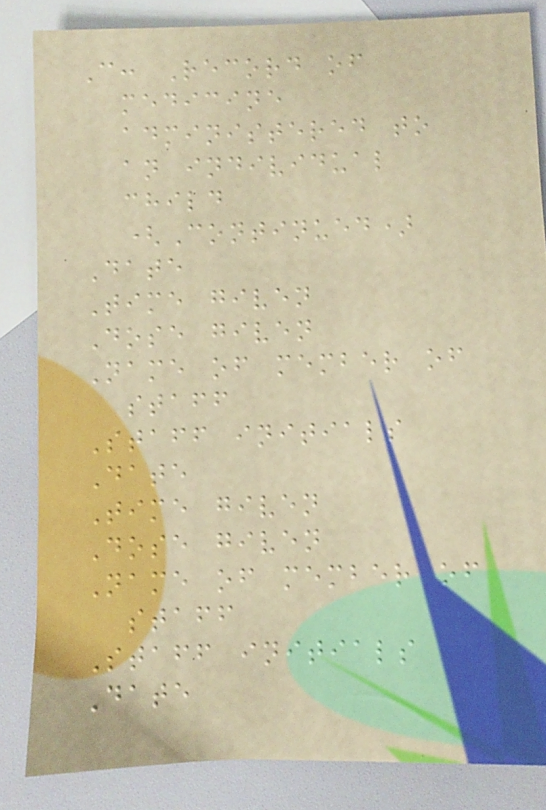C: Record of
medicine
administered to
an individual
child
(Continued)
Date
Time given
Dose given
Name of member of
staff
Staff initials
Date
Time given
Dose given
Name of member of
staff
Staff initials
Date
